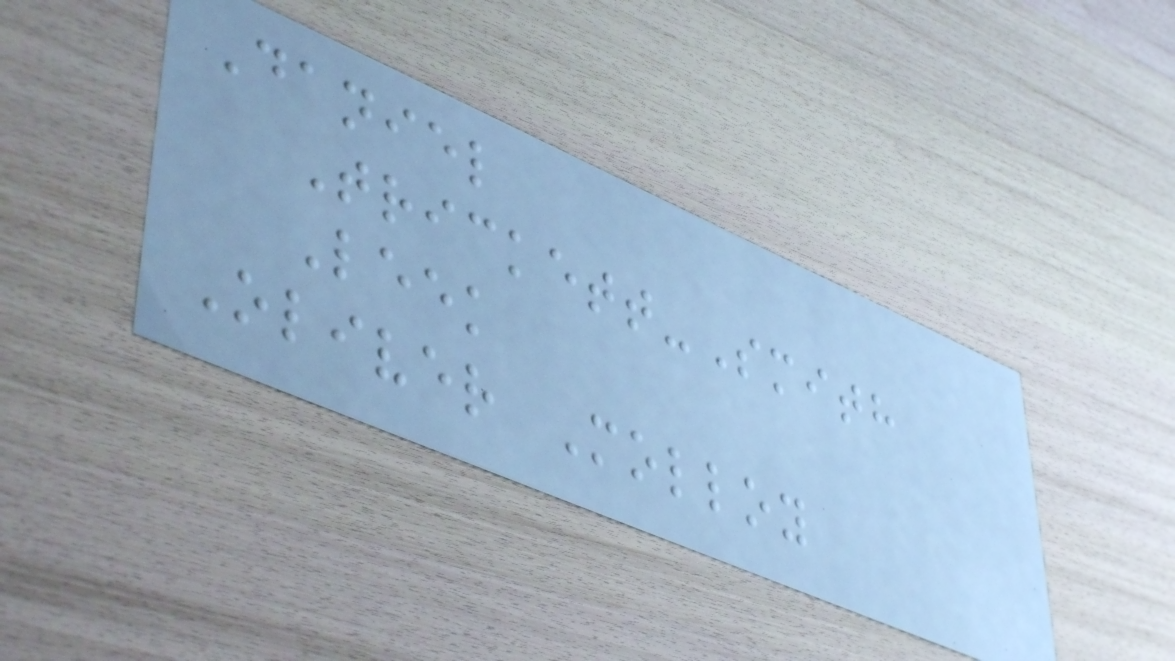Daniel
Trickett-Smith
Leek
Oliver Molloy
